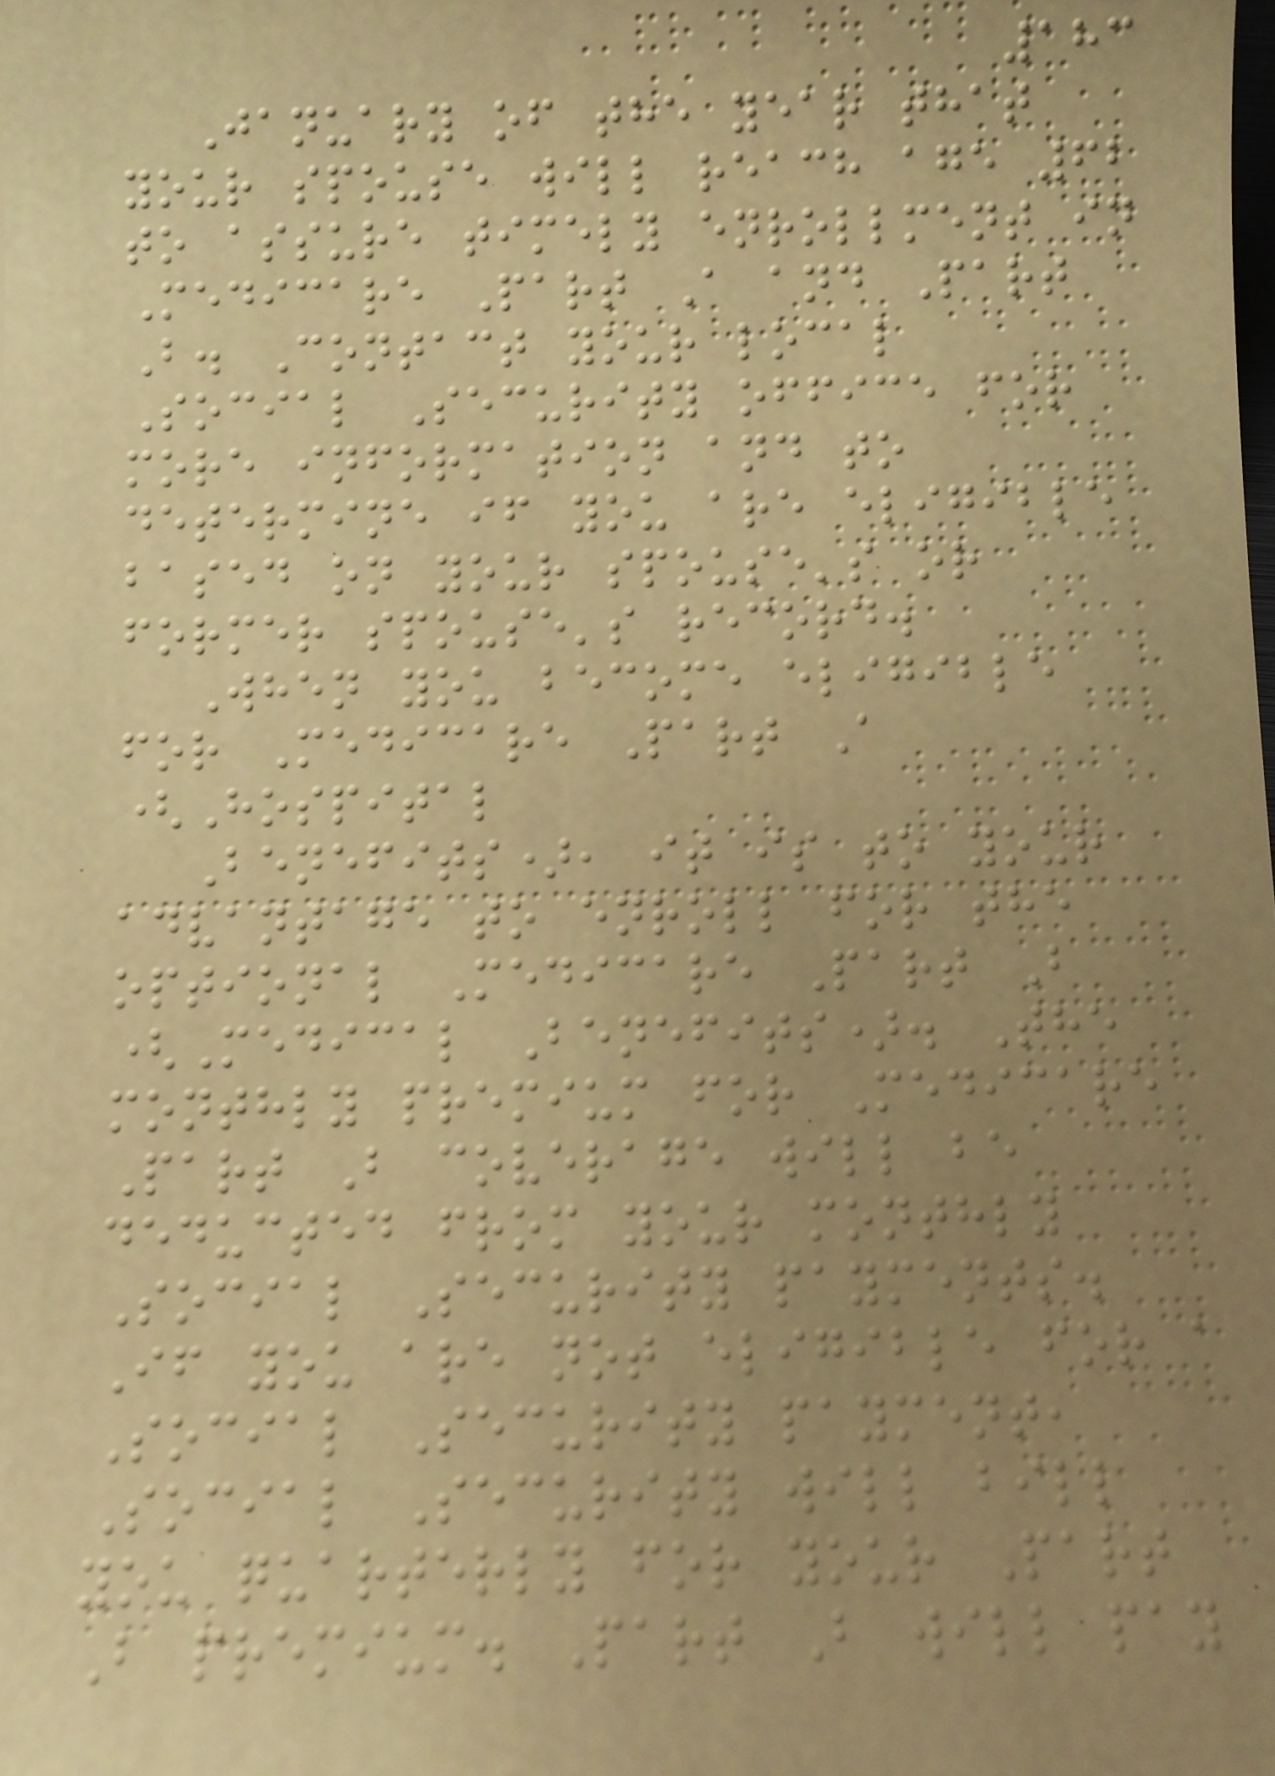183
January of the year that
your spouse will reach age 62
to assure timely enrollment in
Medicare Part A and Part
B. Contact your local
Social Security office for
more information and to
determine if you are eligible
based on your spouse's or
former spouse's record.
When you become eligible
for Medicare Part A
(Hospital
Benefits), it is to your
advantage to enroll for the
optional Medicare Part B
(Medical Benefits). The
monthly premium for Medicare
Part B coverage will be
deducted from your monthly
Social Security payments.
If you are not eligible for a
Social Security payment,
Social Security will bill
you quarterly for your Part
B premium. Part B will pay
